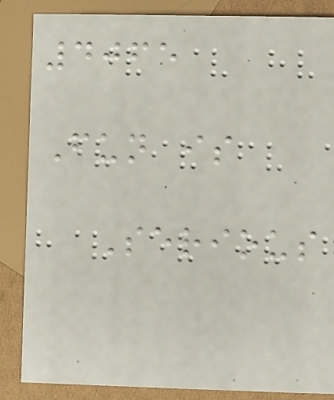4065
Fun is
Serious
